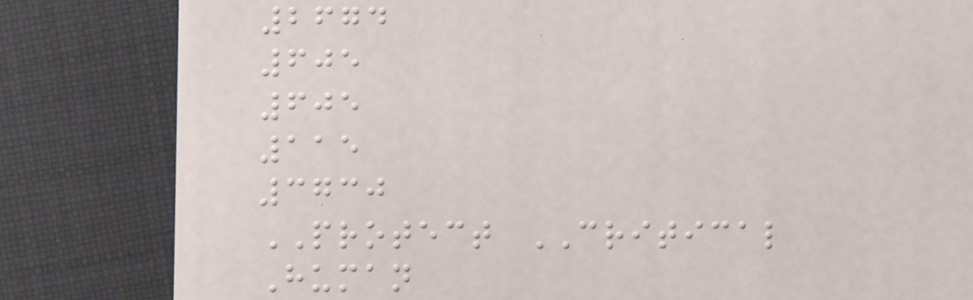2674
605
605
115
3730
PROTECT CRITICAL
Human
